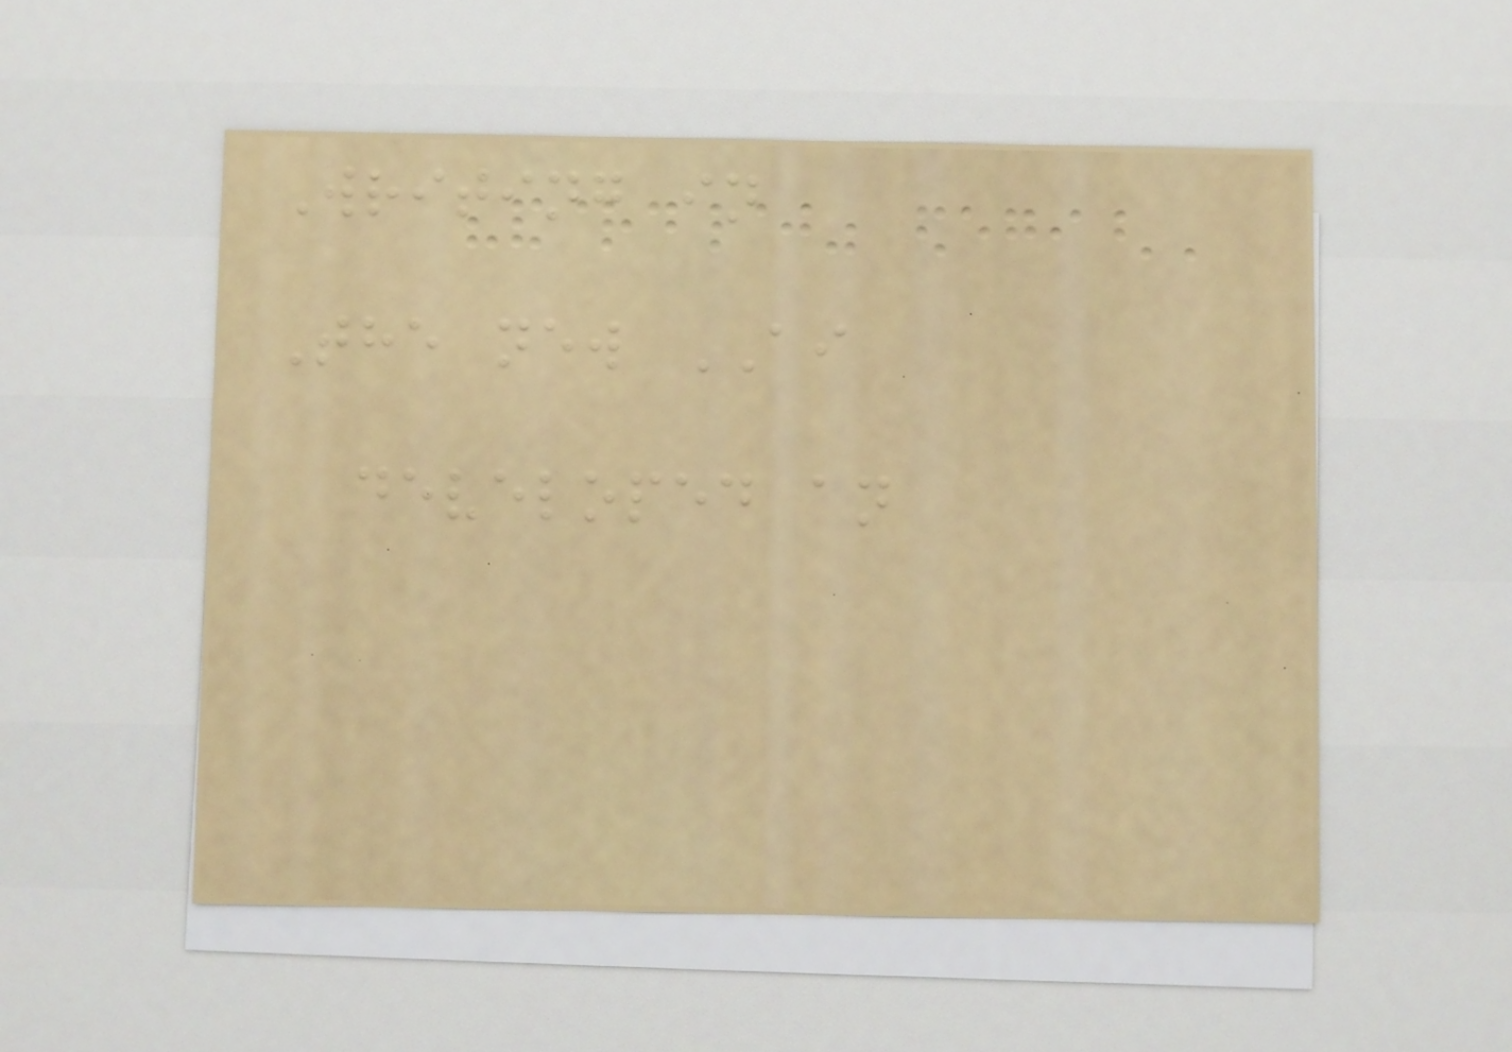Writing in
The new AI
developed an
